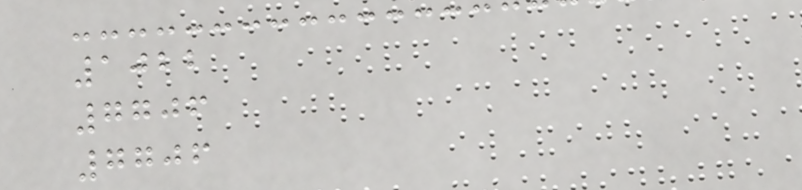1022
7706
7706
